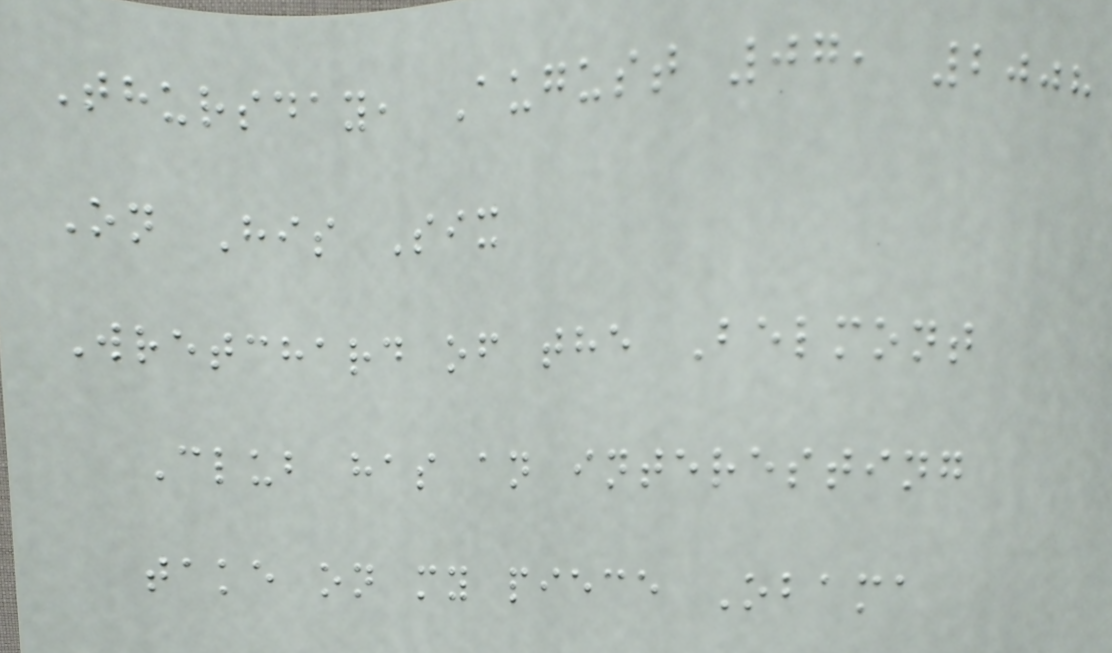Thursday, August 07, 2008
On His Six
Wretchard of the Belmont
Club has an interesting
take on my piece Obama
